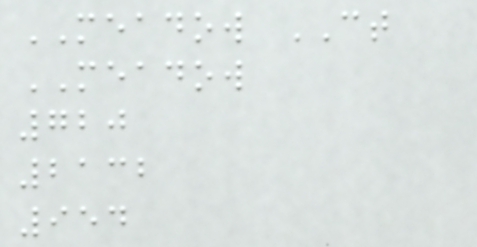MEADOW CT
MEADOW
720
2132
954
